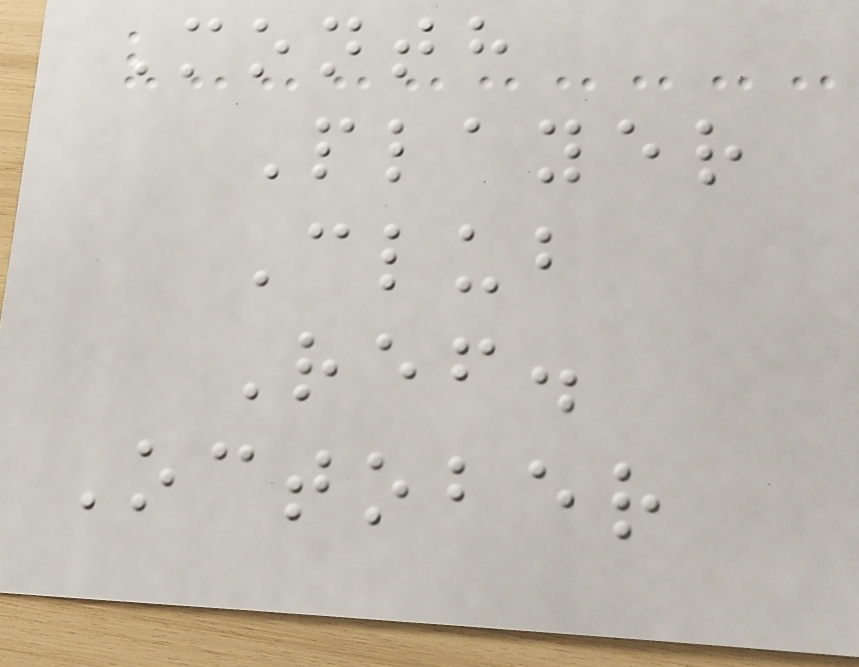Month
Player
Club
Ref.
October
